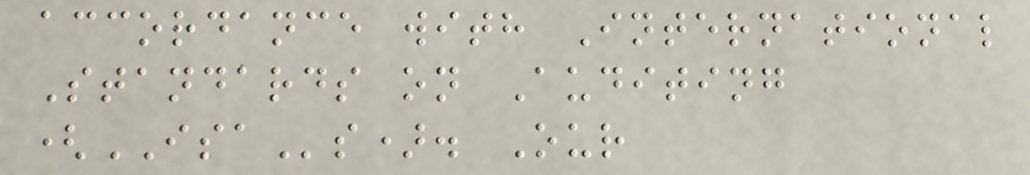accordance with International
Standards on Auditing
(ISAs). Our
